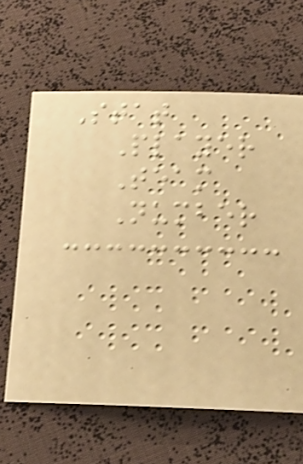Stat
Player
Team
Number
